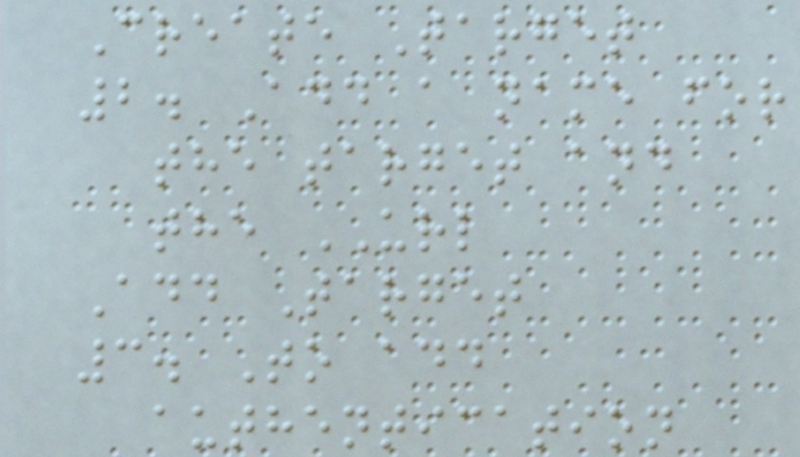Create Target
2. Add a name for
the target and
the URL
Add Target
3. To add
authentication
